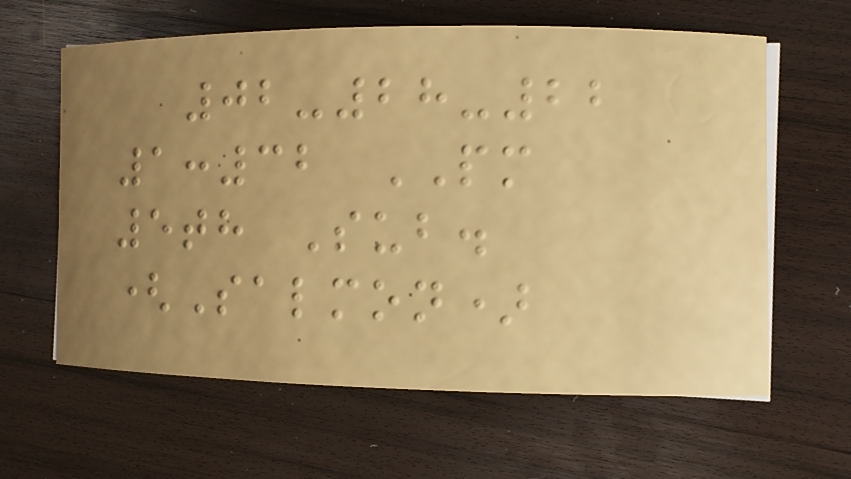02-28-22
1:32 PM
5th Sub.
(Salmon)
